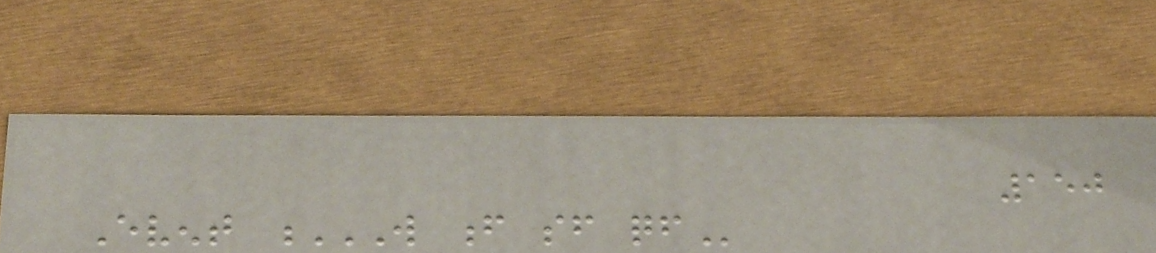150
Event W F SF QF
